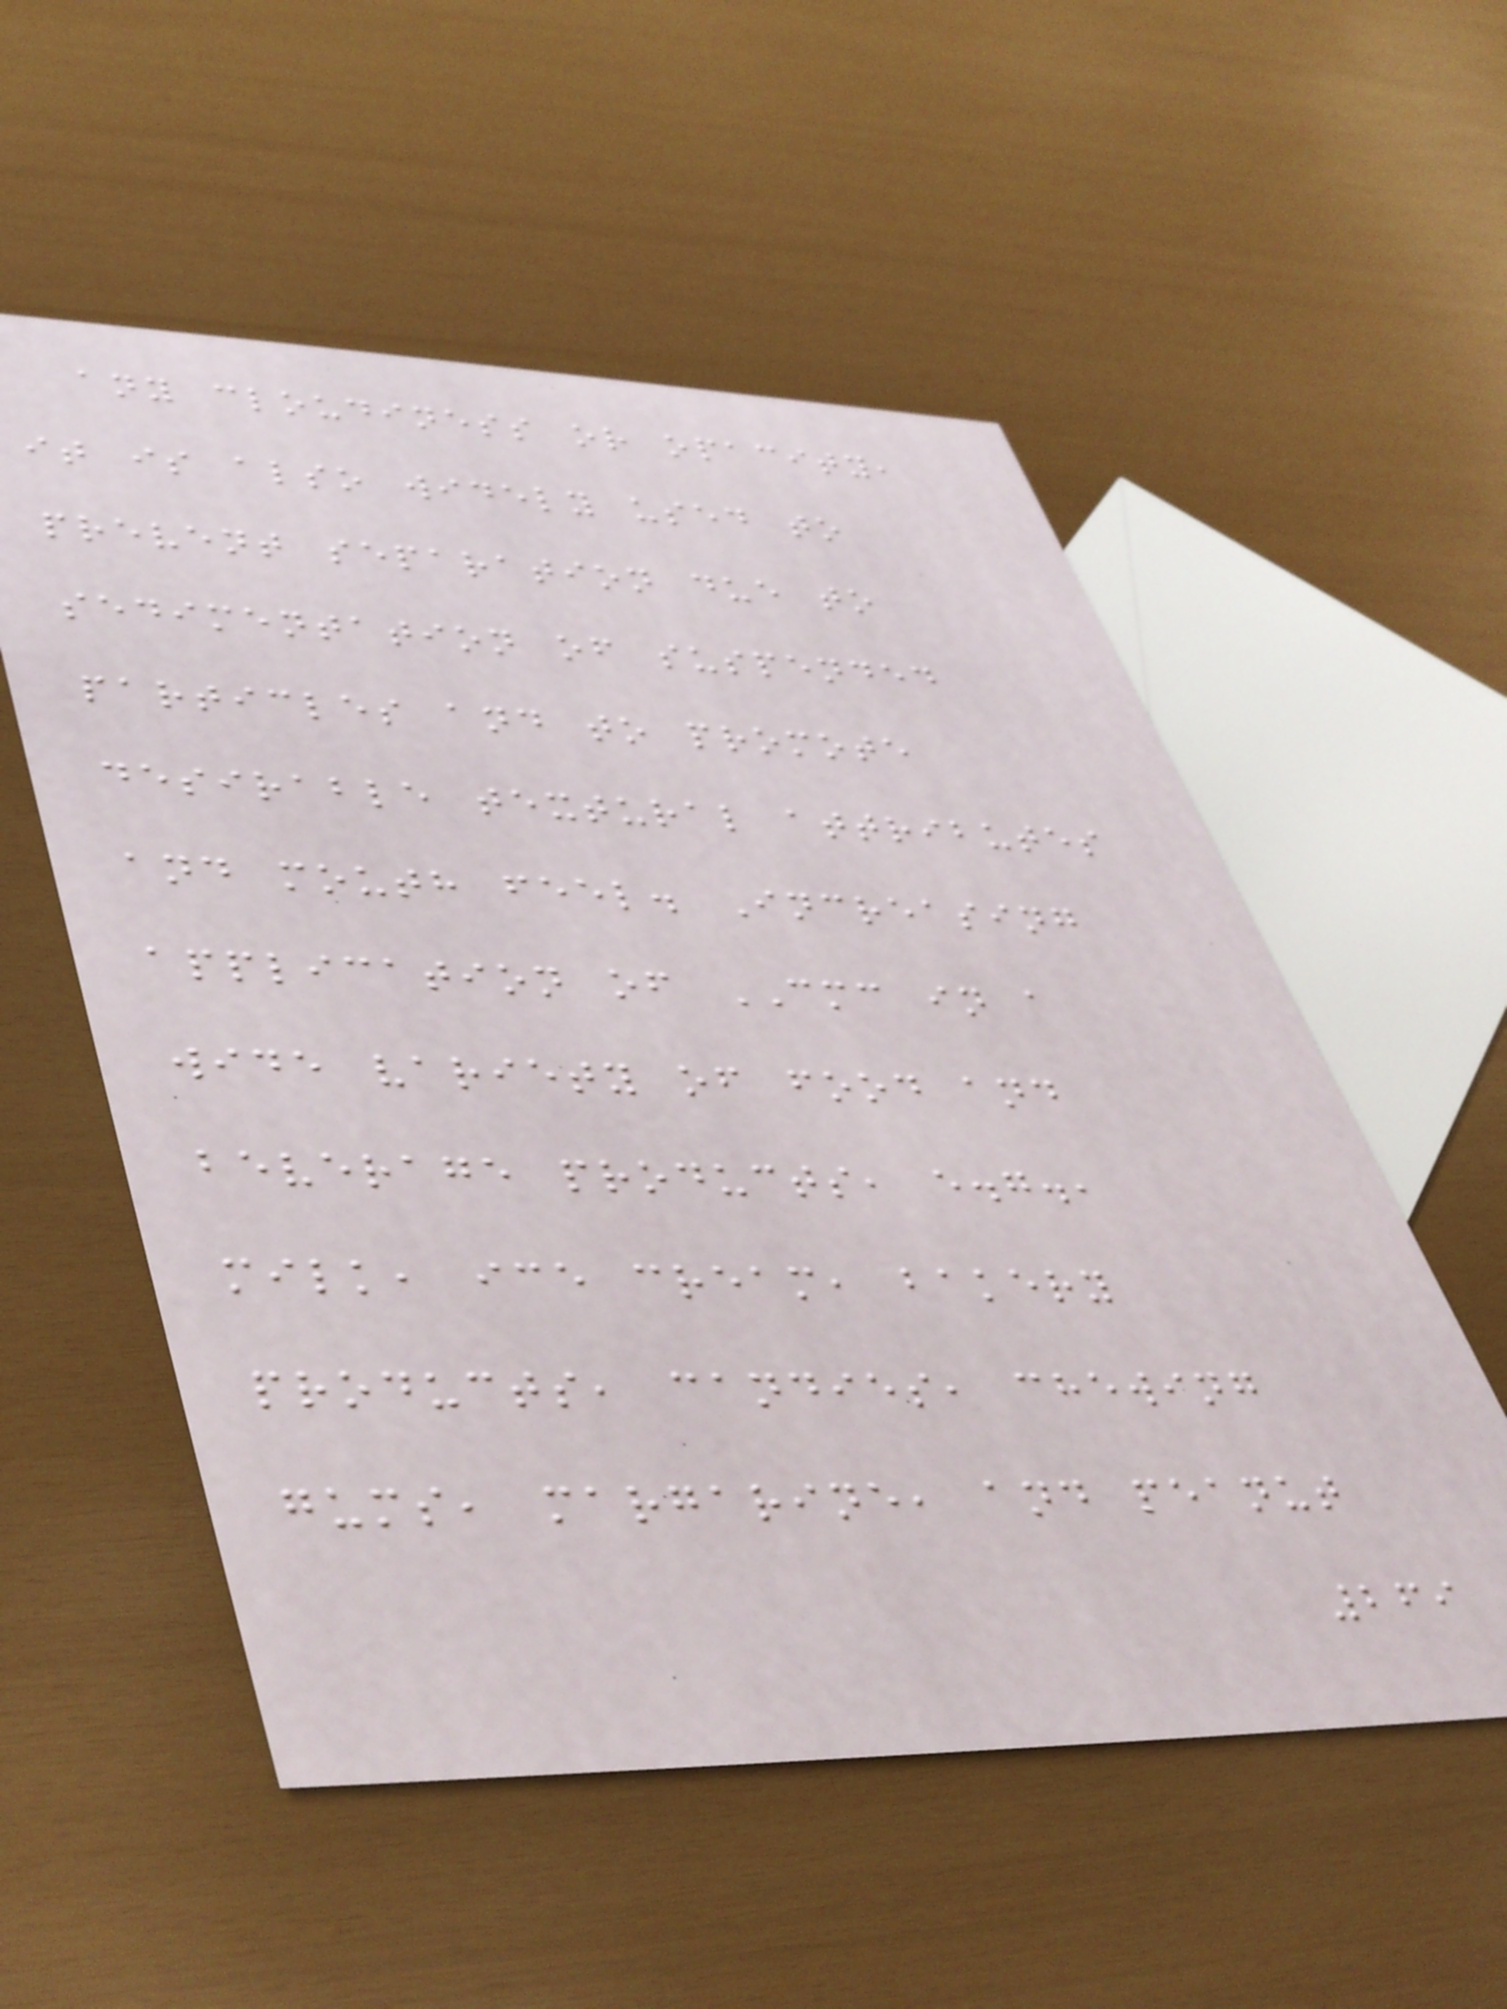any cloudiness or opacity,
it is also widely used to
prevent separation due to
sedimentation of suspended
particles and to promote
desirable textural attributes
and mouth feel. Increasing
application of CMC in a
wide variety of food and
beverage products, e.g.,
milk, ice cream, bakery
products, candies, chewing
gums, margarine, and peanut
269
